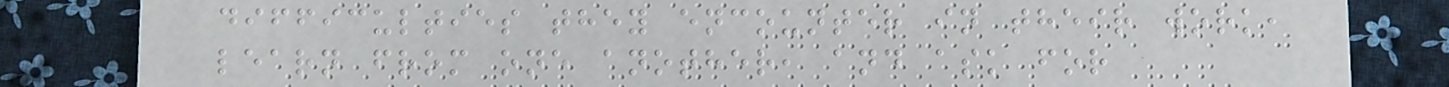difficulties they encounter in their work,
learn from one another, and ask for
